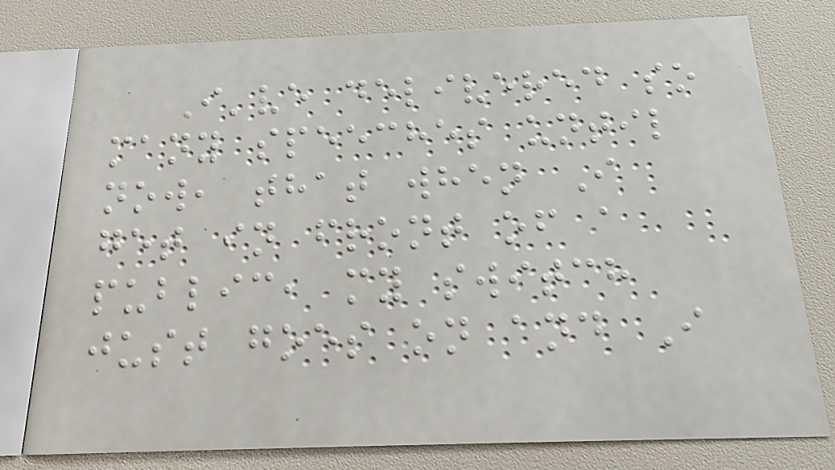I've delivered so
many speeches until
now, that when I
get in front of a
public, my switch
just goes on and I
